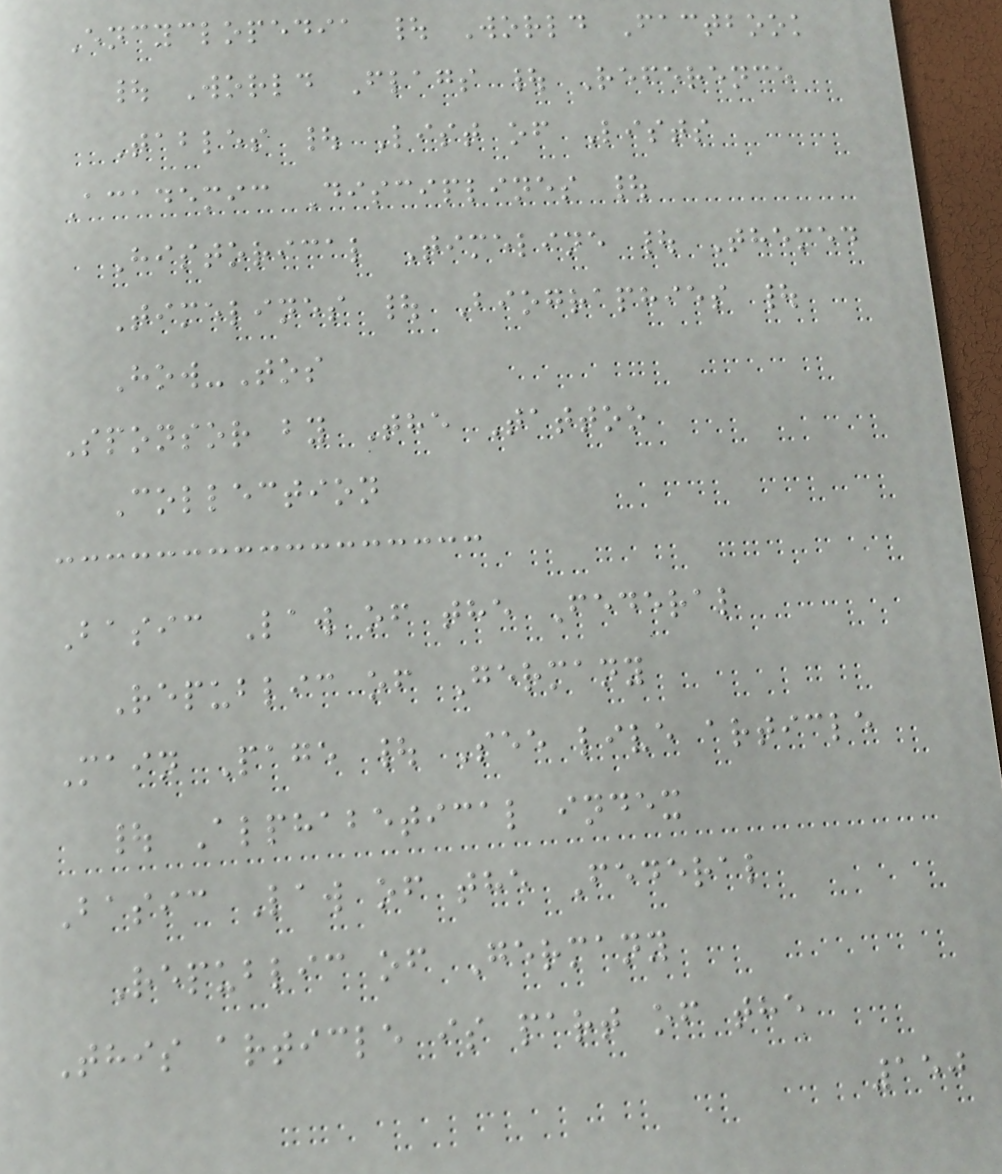Encyclopedia | World Factbook
| World Flags | Reference
Tables | List of Lists
Academic Disciplines |
Historical Timeline | Themed
Timelines | Biographies |
How-Tos
Sponsor by The Tattoo
Collection
Basic Law of the Federal
Republic of Germany
Main Page | See live article
| Alphabetical index
Basic Law of the Federal
Republic of Germany
This article is part of the
150
